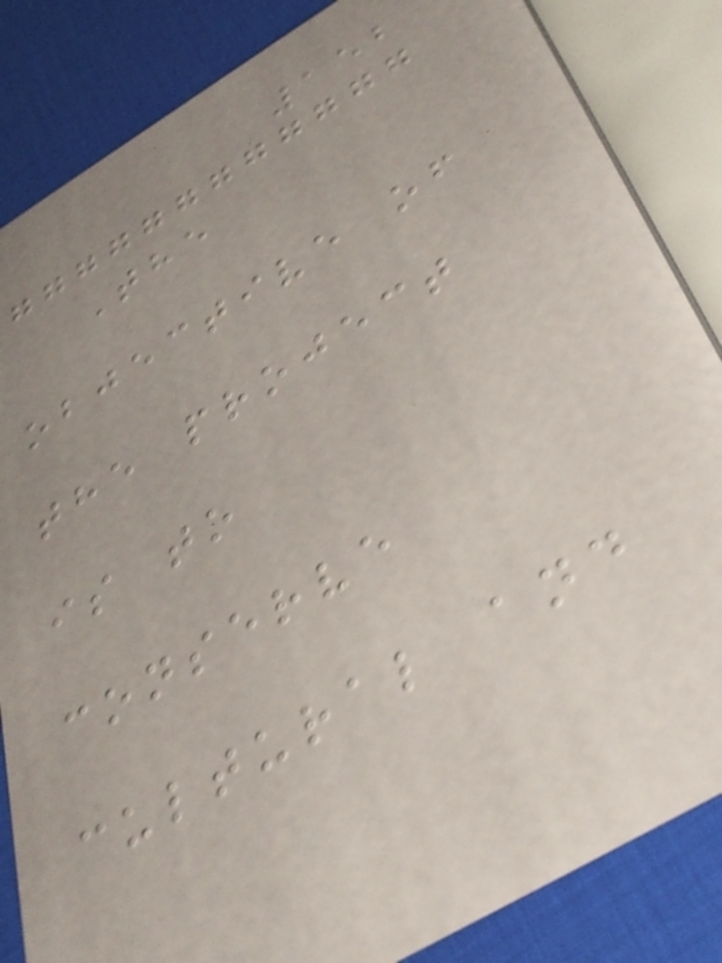152
The
objective of
the project
is to
conserve
cultural and
